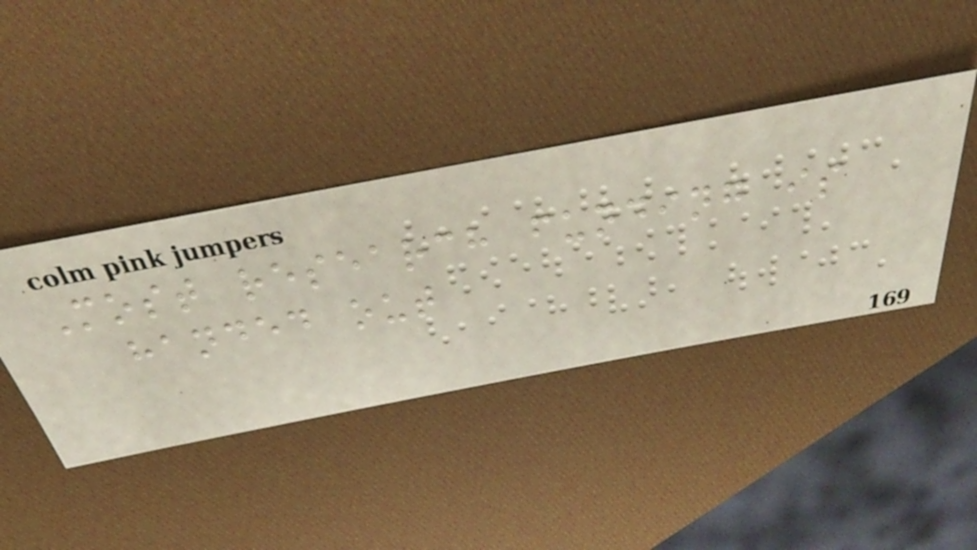Most research funding is
handed out
